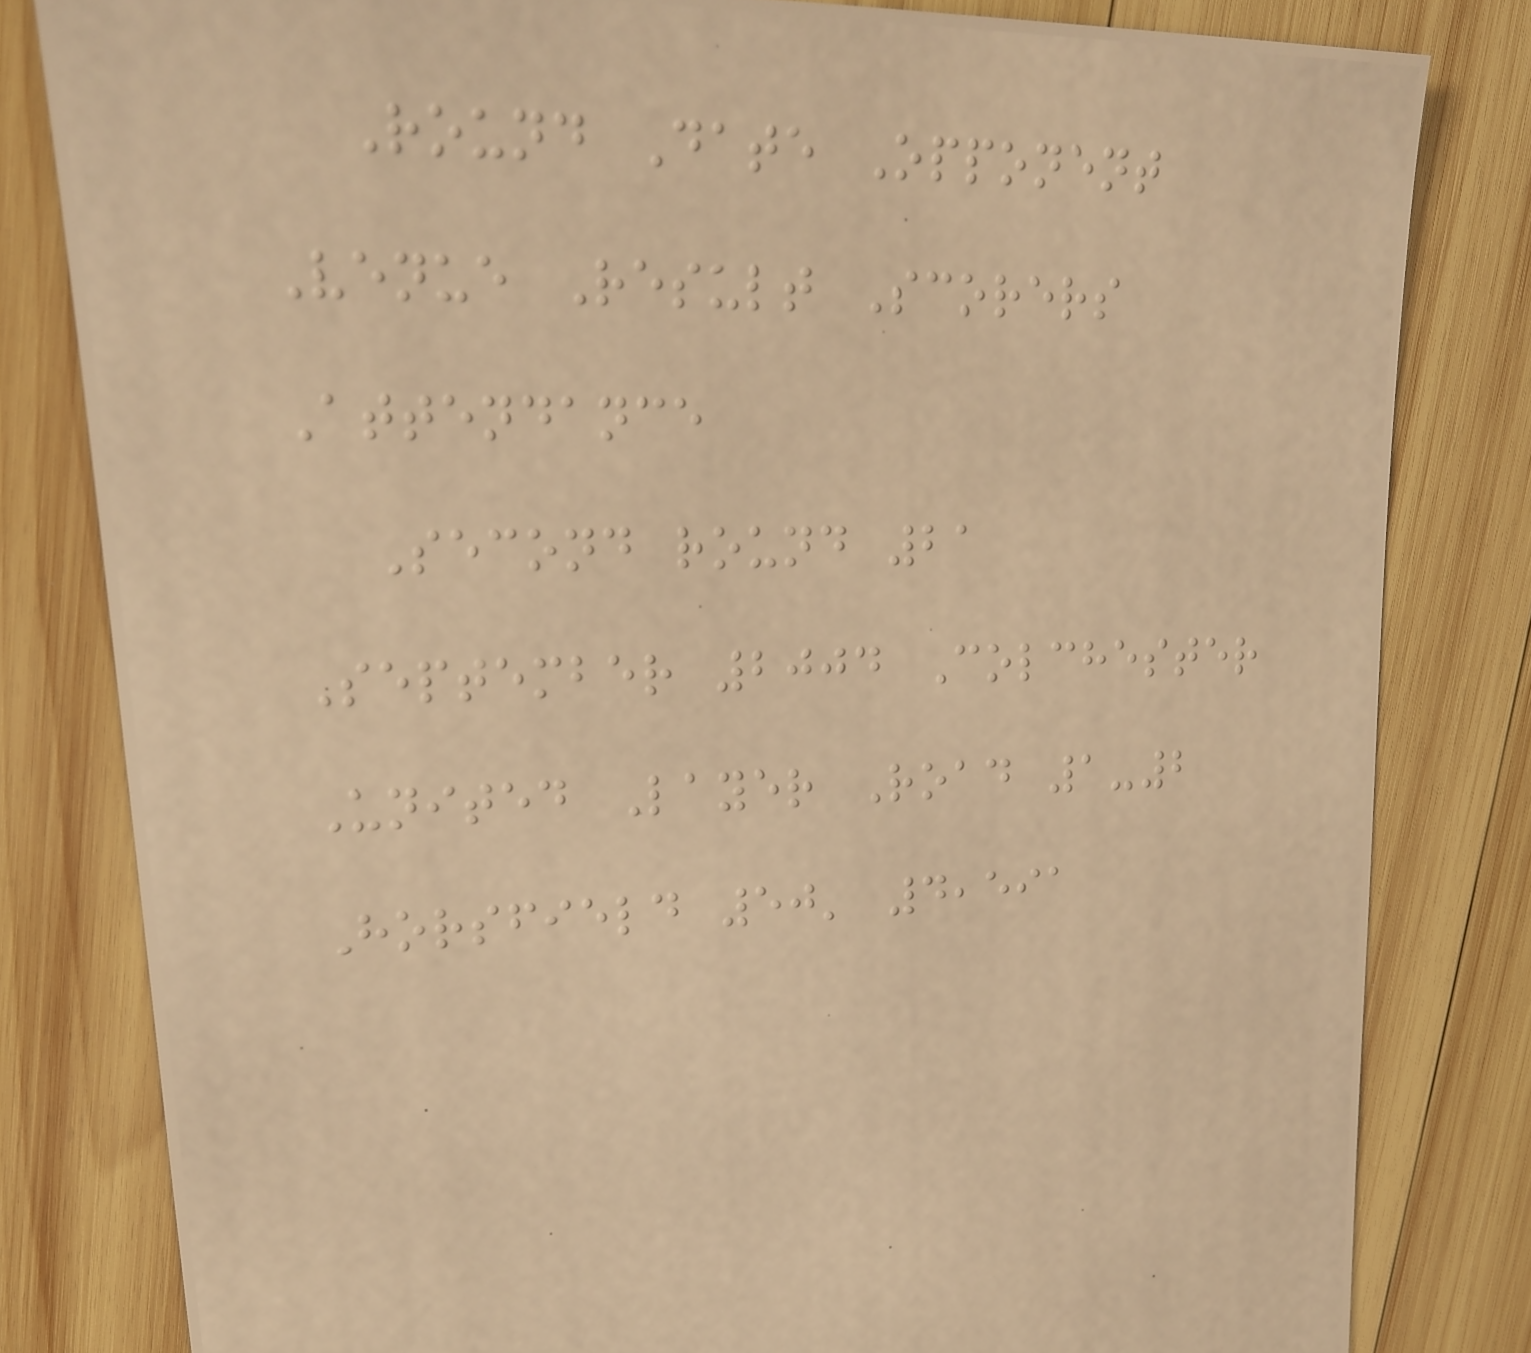Round Date Opponent
Venue Result Scorers
Attendance
Second round 21
September 2004 Colchester
United Layer Road 1-2
Horsfield 50' 4,591
